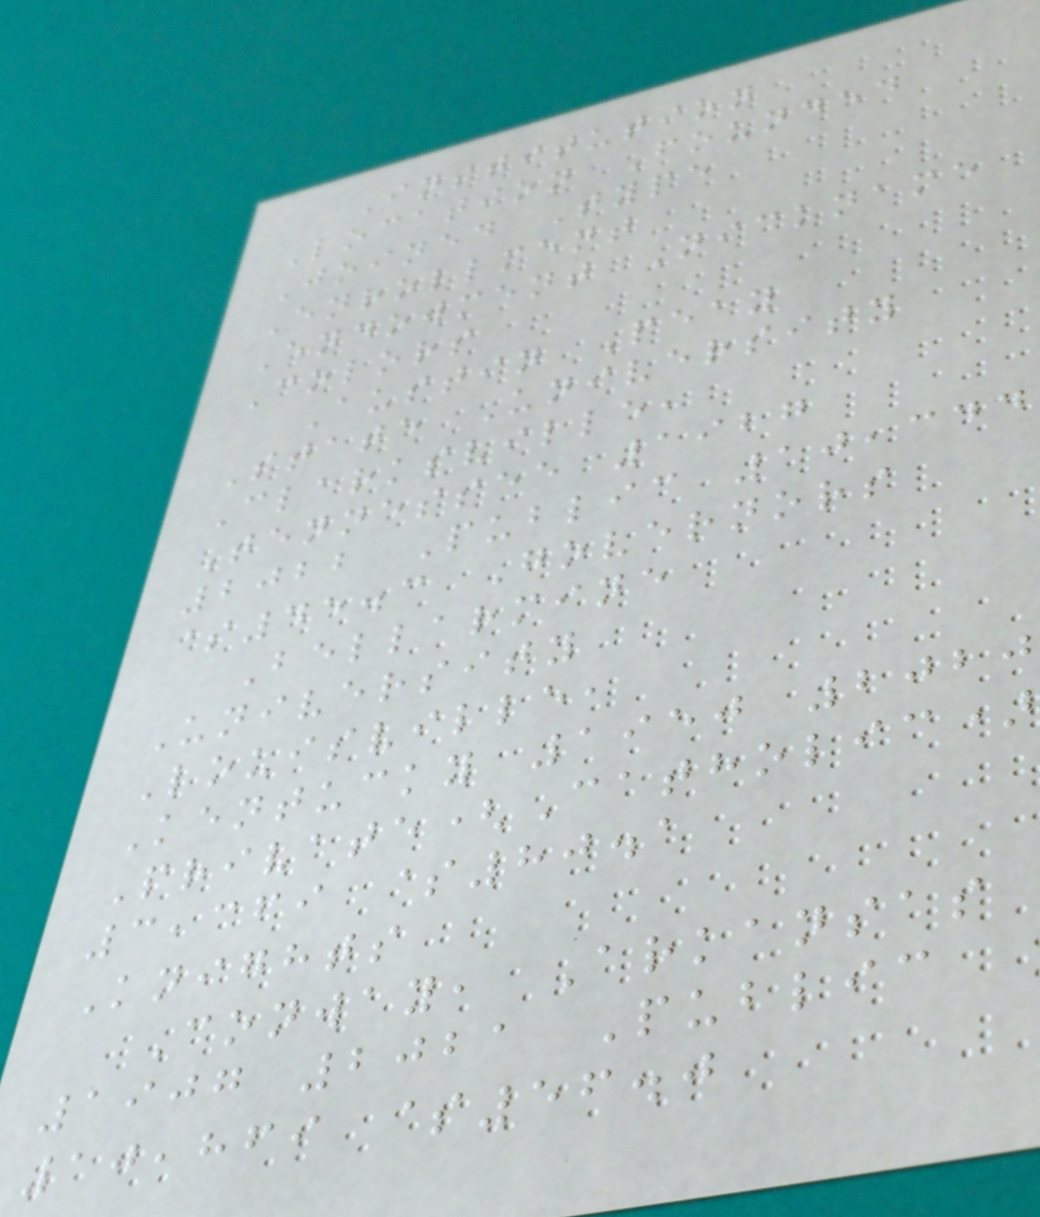Institution
Location Founded
Joined Type
Enrollment
Endowment Nickname
Colors
Austin Peay
State University
Clarksville,
Tennessee 1927
2022 Public 10,344
$45.3 Governors
Bellarmine
University
Louisville,
Kentucky 1950 2020
Private(Catholic)
3,369 $80.1
Knights
Conway, Arkansas
1907 2021 Public
10,869 $56.0
